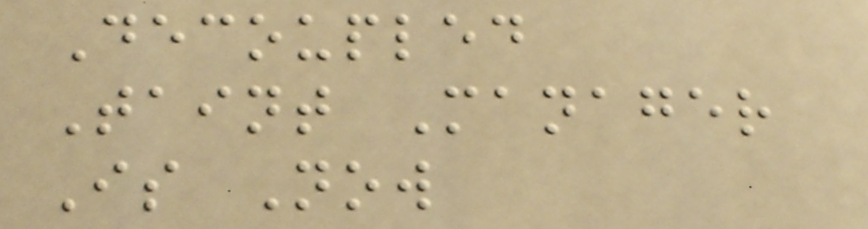Decoupled
Taint Manager
Is Now
